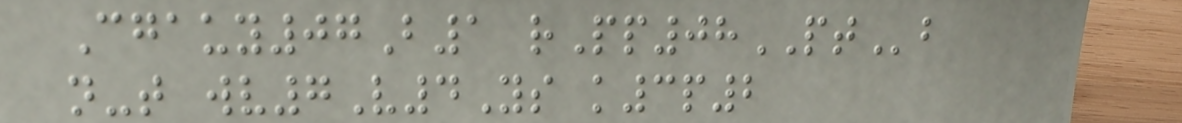Cgauy07B1 rPp08PTb
n-t wv7V4Ys k3p2
